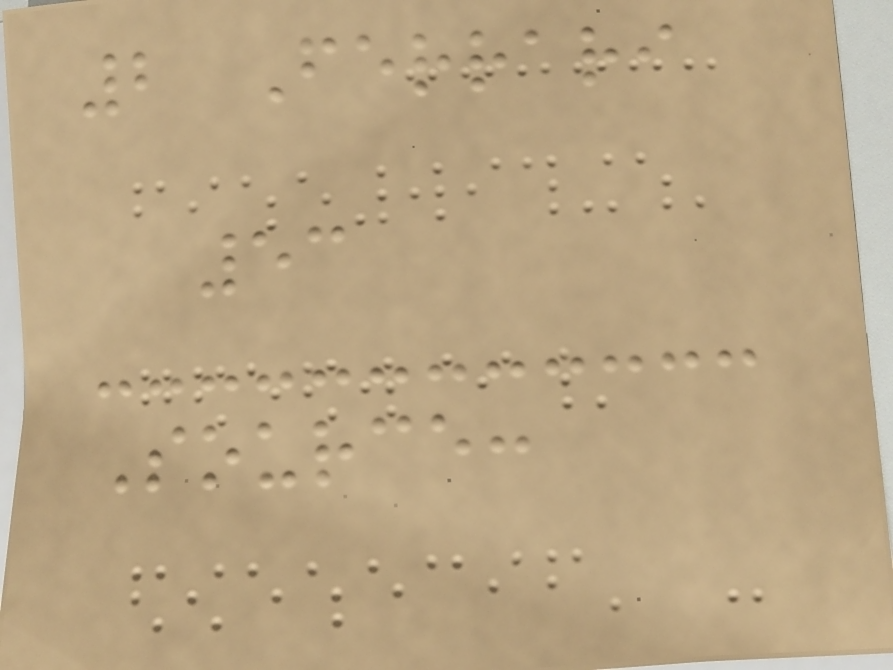2 Ferrari
53
Source:
